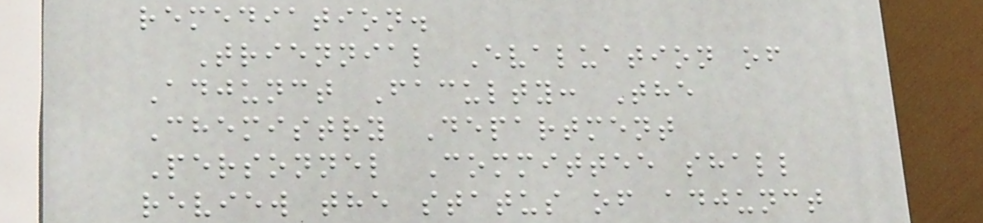remediation.
Triennial Evaluation of
Adjunct Faculty: The
Chemistry Department
Personnel Committee shall
review the status of adjunct
